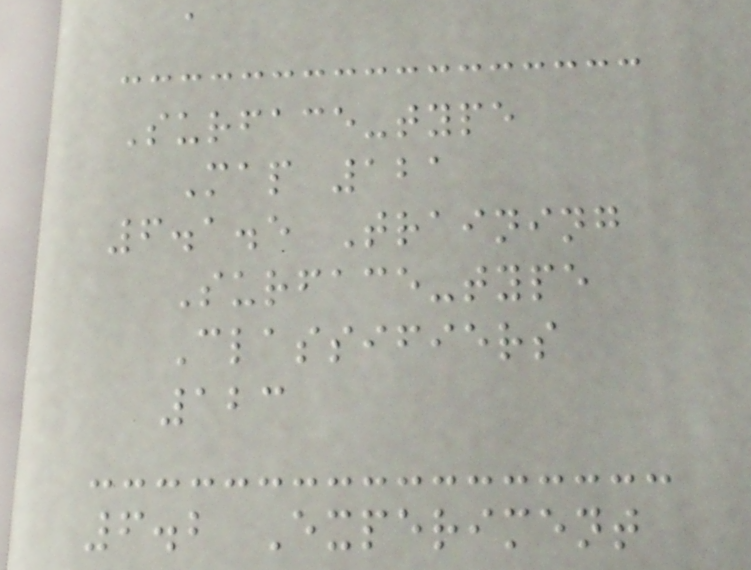a
Surface-type
Map 121
6.1.5 Training
Surface-type
Classifiers
123
6.2 Experiment
